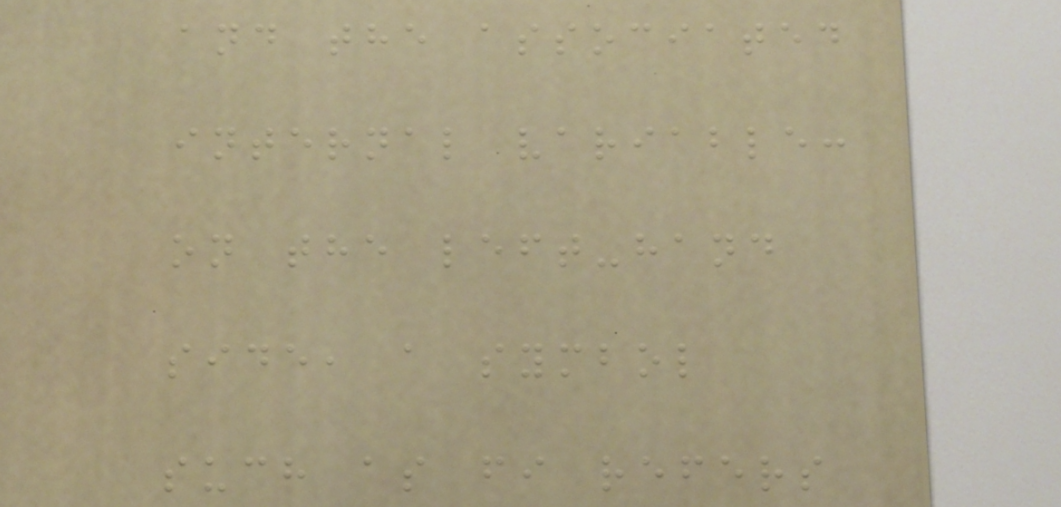and the associated
internal variable:
on the left-hand
side, a symbol
such as fi refers
